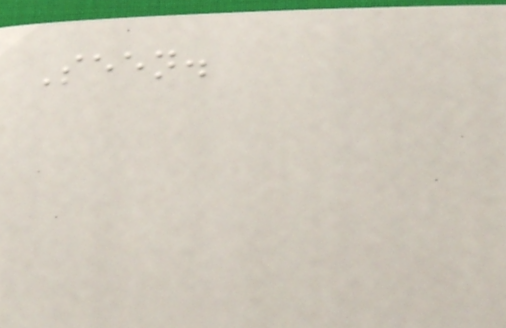Seen.
